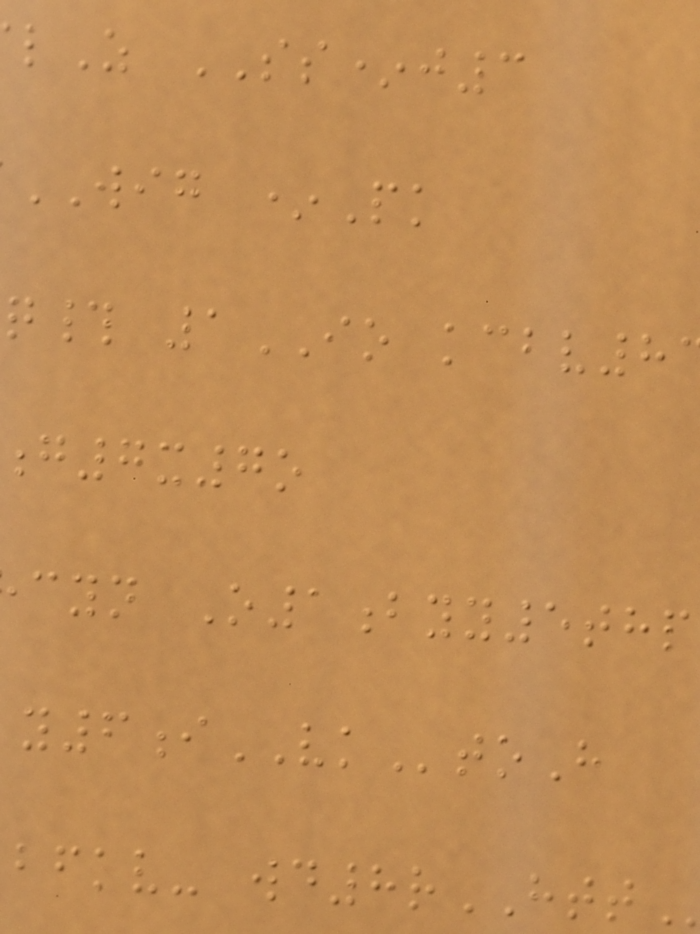lZ SS*j3
WIG *Pk
q# 1IO kcbv8
g7x7o
cyn O1byy5thp
y6iVKtoH
bfkv- wd8rHTT
